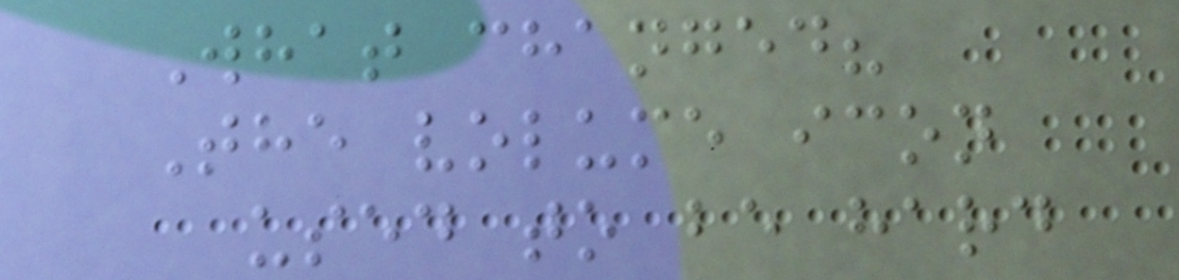What changed?
The volume icon
used to be hard
